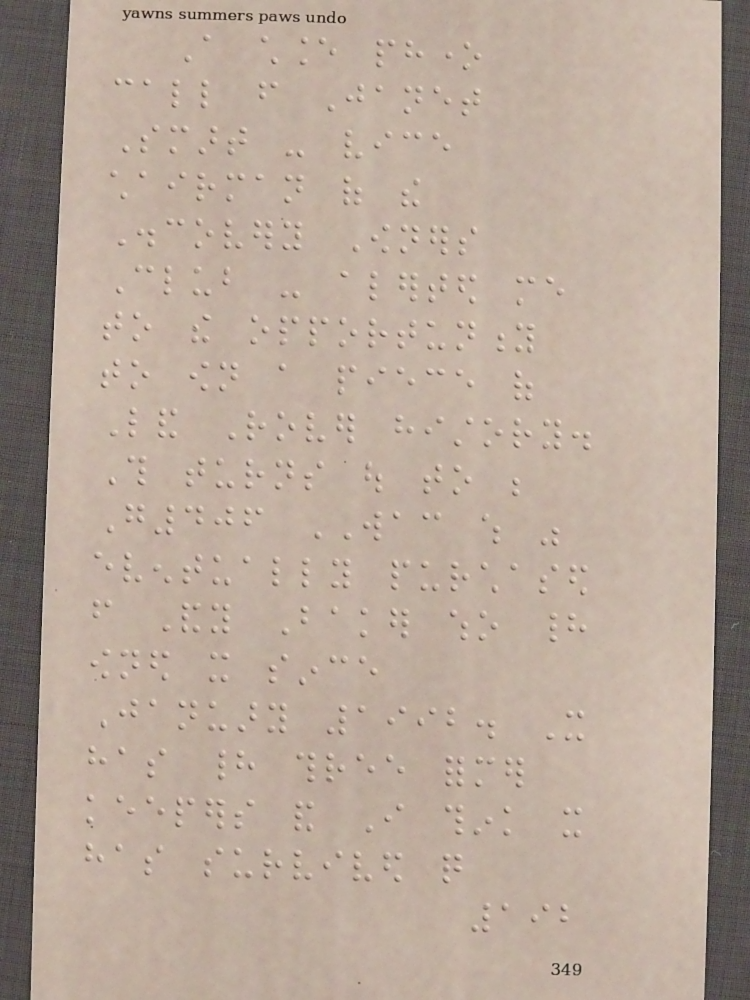A chance phone
call from Janet
Smart - vice
chairman of the
Discovery Owners
Club - alerted me
to the opportunity
to own a piece of
Land Rover history.
This turns out to be
G406 WAC which was
eventually purchased
from Andy Baker who had
owned it since
January 1992. It
has had three former
keepers and I think it
has survived quite
192
